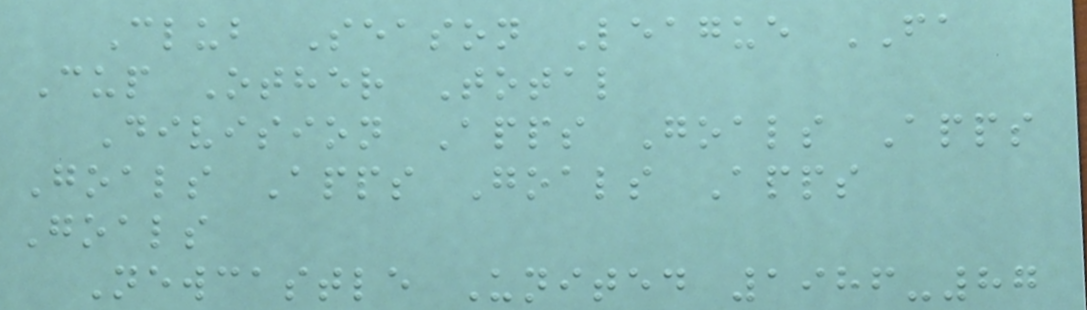Club Season League FA
Cup Other Total
Division Apps Goals Apps
Goals Apps Goals Apps
Goals
Newcastle United 1986-87
